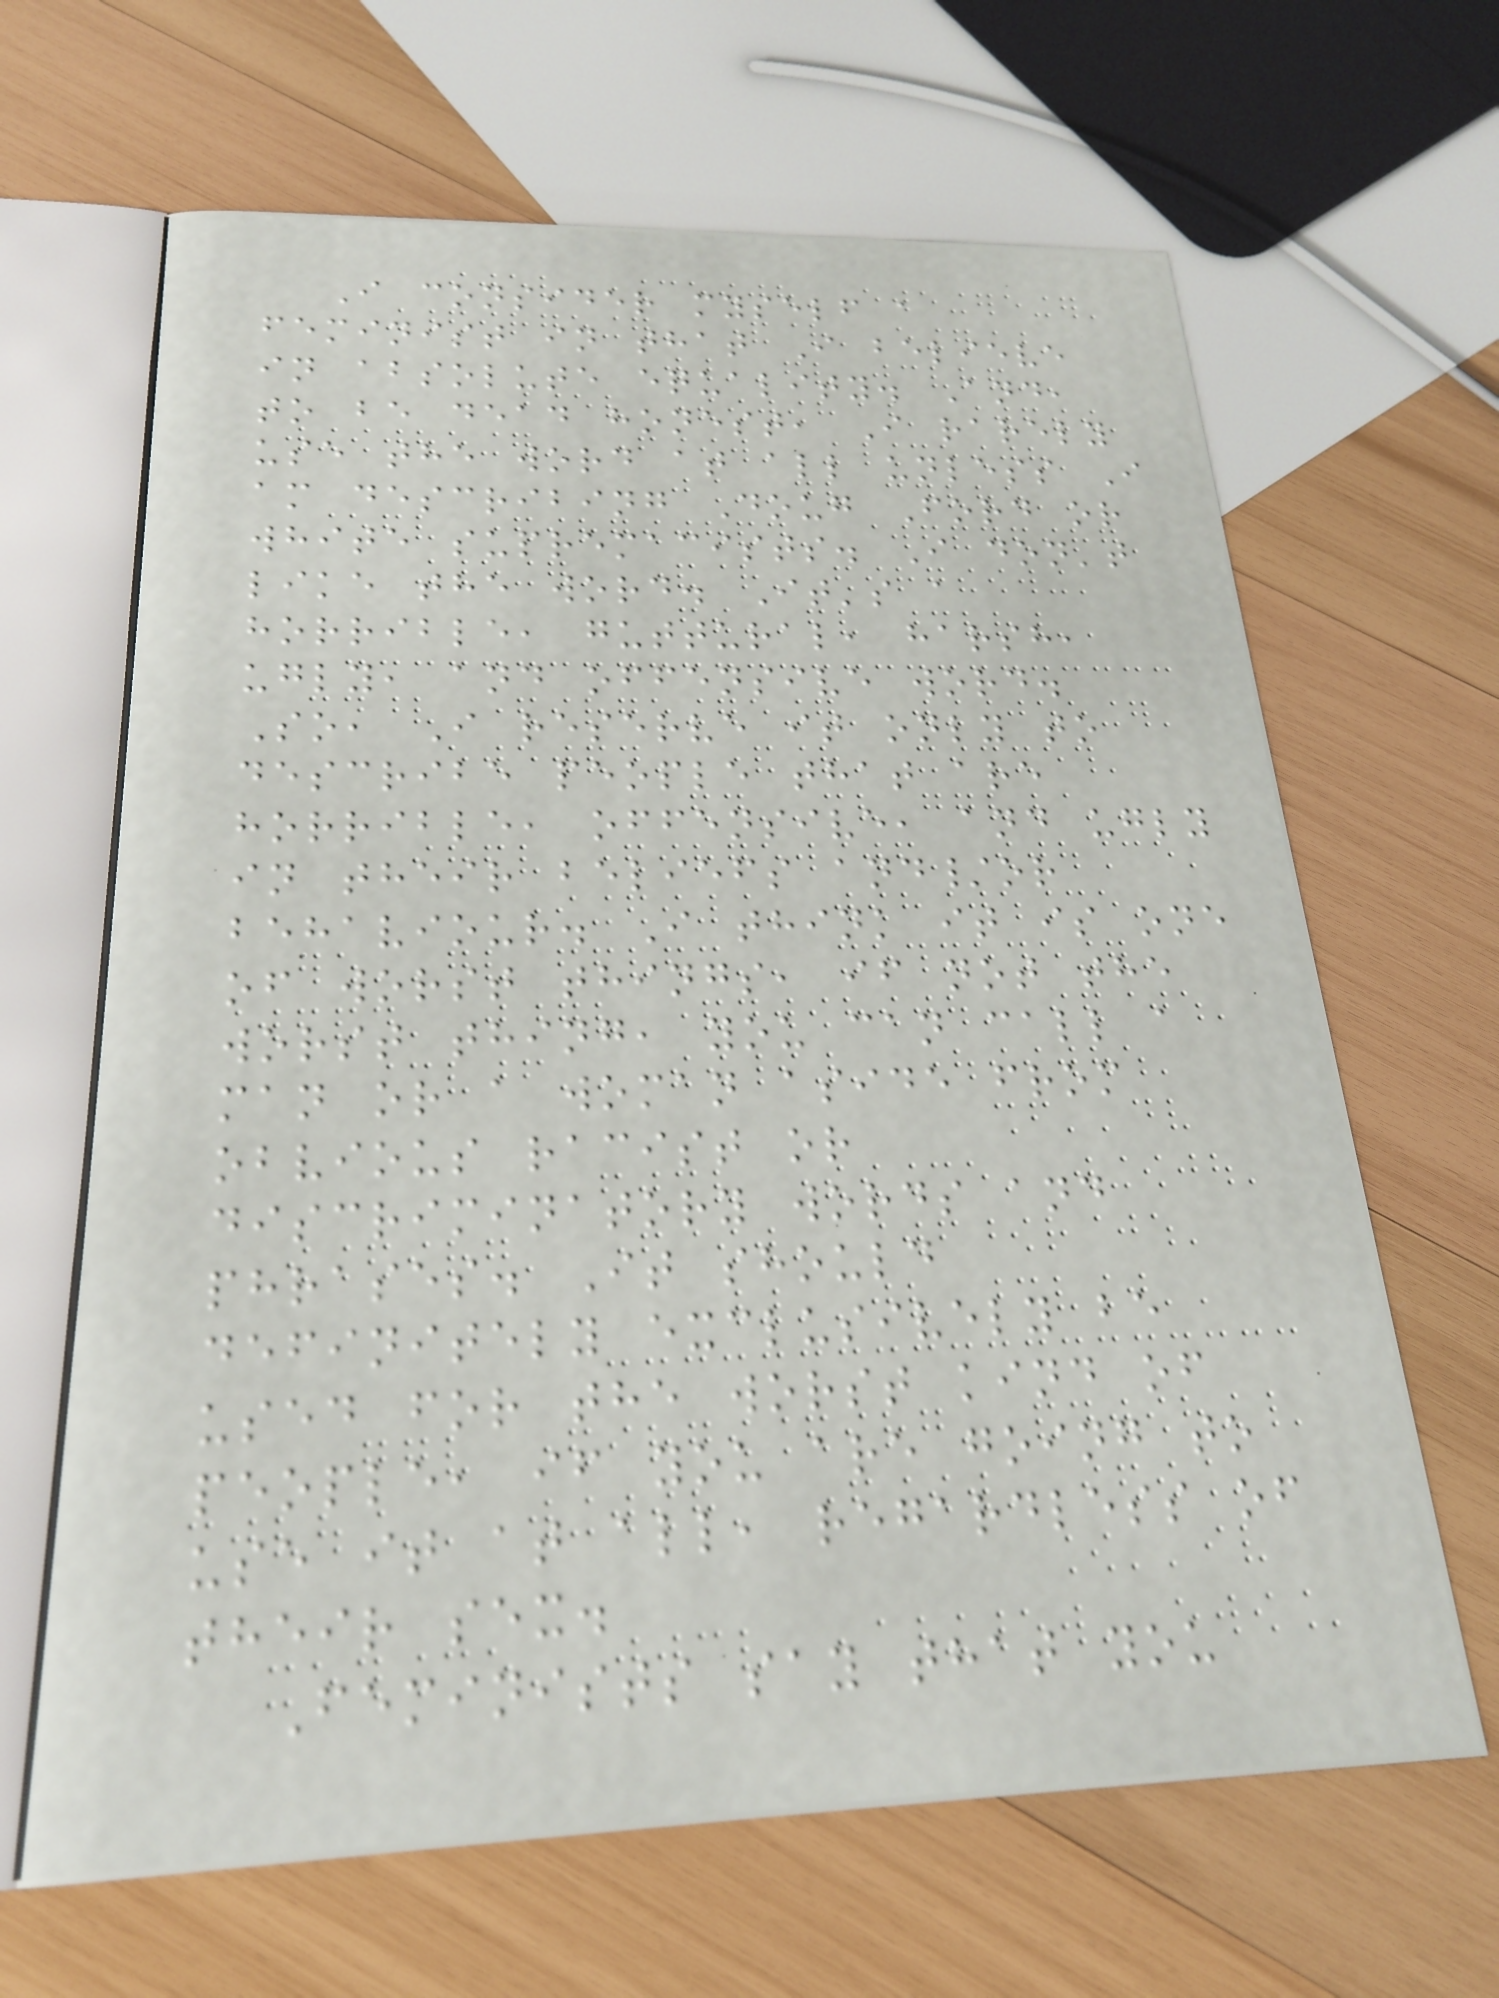I consider myself a
feminist in that I believe
in absolute equality. And,
to be dead honest, I rarely
use the word at all unless I
am describing Doug Ford or
white supremacists. I don't
like the word. It's a
horrible, guttural, harsh,
ugly, and offensive word.
So, I reserve it only to
describe people that are
horrible, offensive, and ugly
in their beliefs and/or
behaviour. I think it is one
of worst things, if not the
worst thing, you can call a
man or a woman aside from
obvious racist or
discriminatory words and
phrases. It should
definitely exclusively be
used for the worst kind of
people, if you are going to
use it at all, regardless of
their sex.
Feminists say that you
